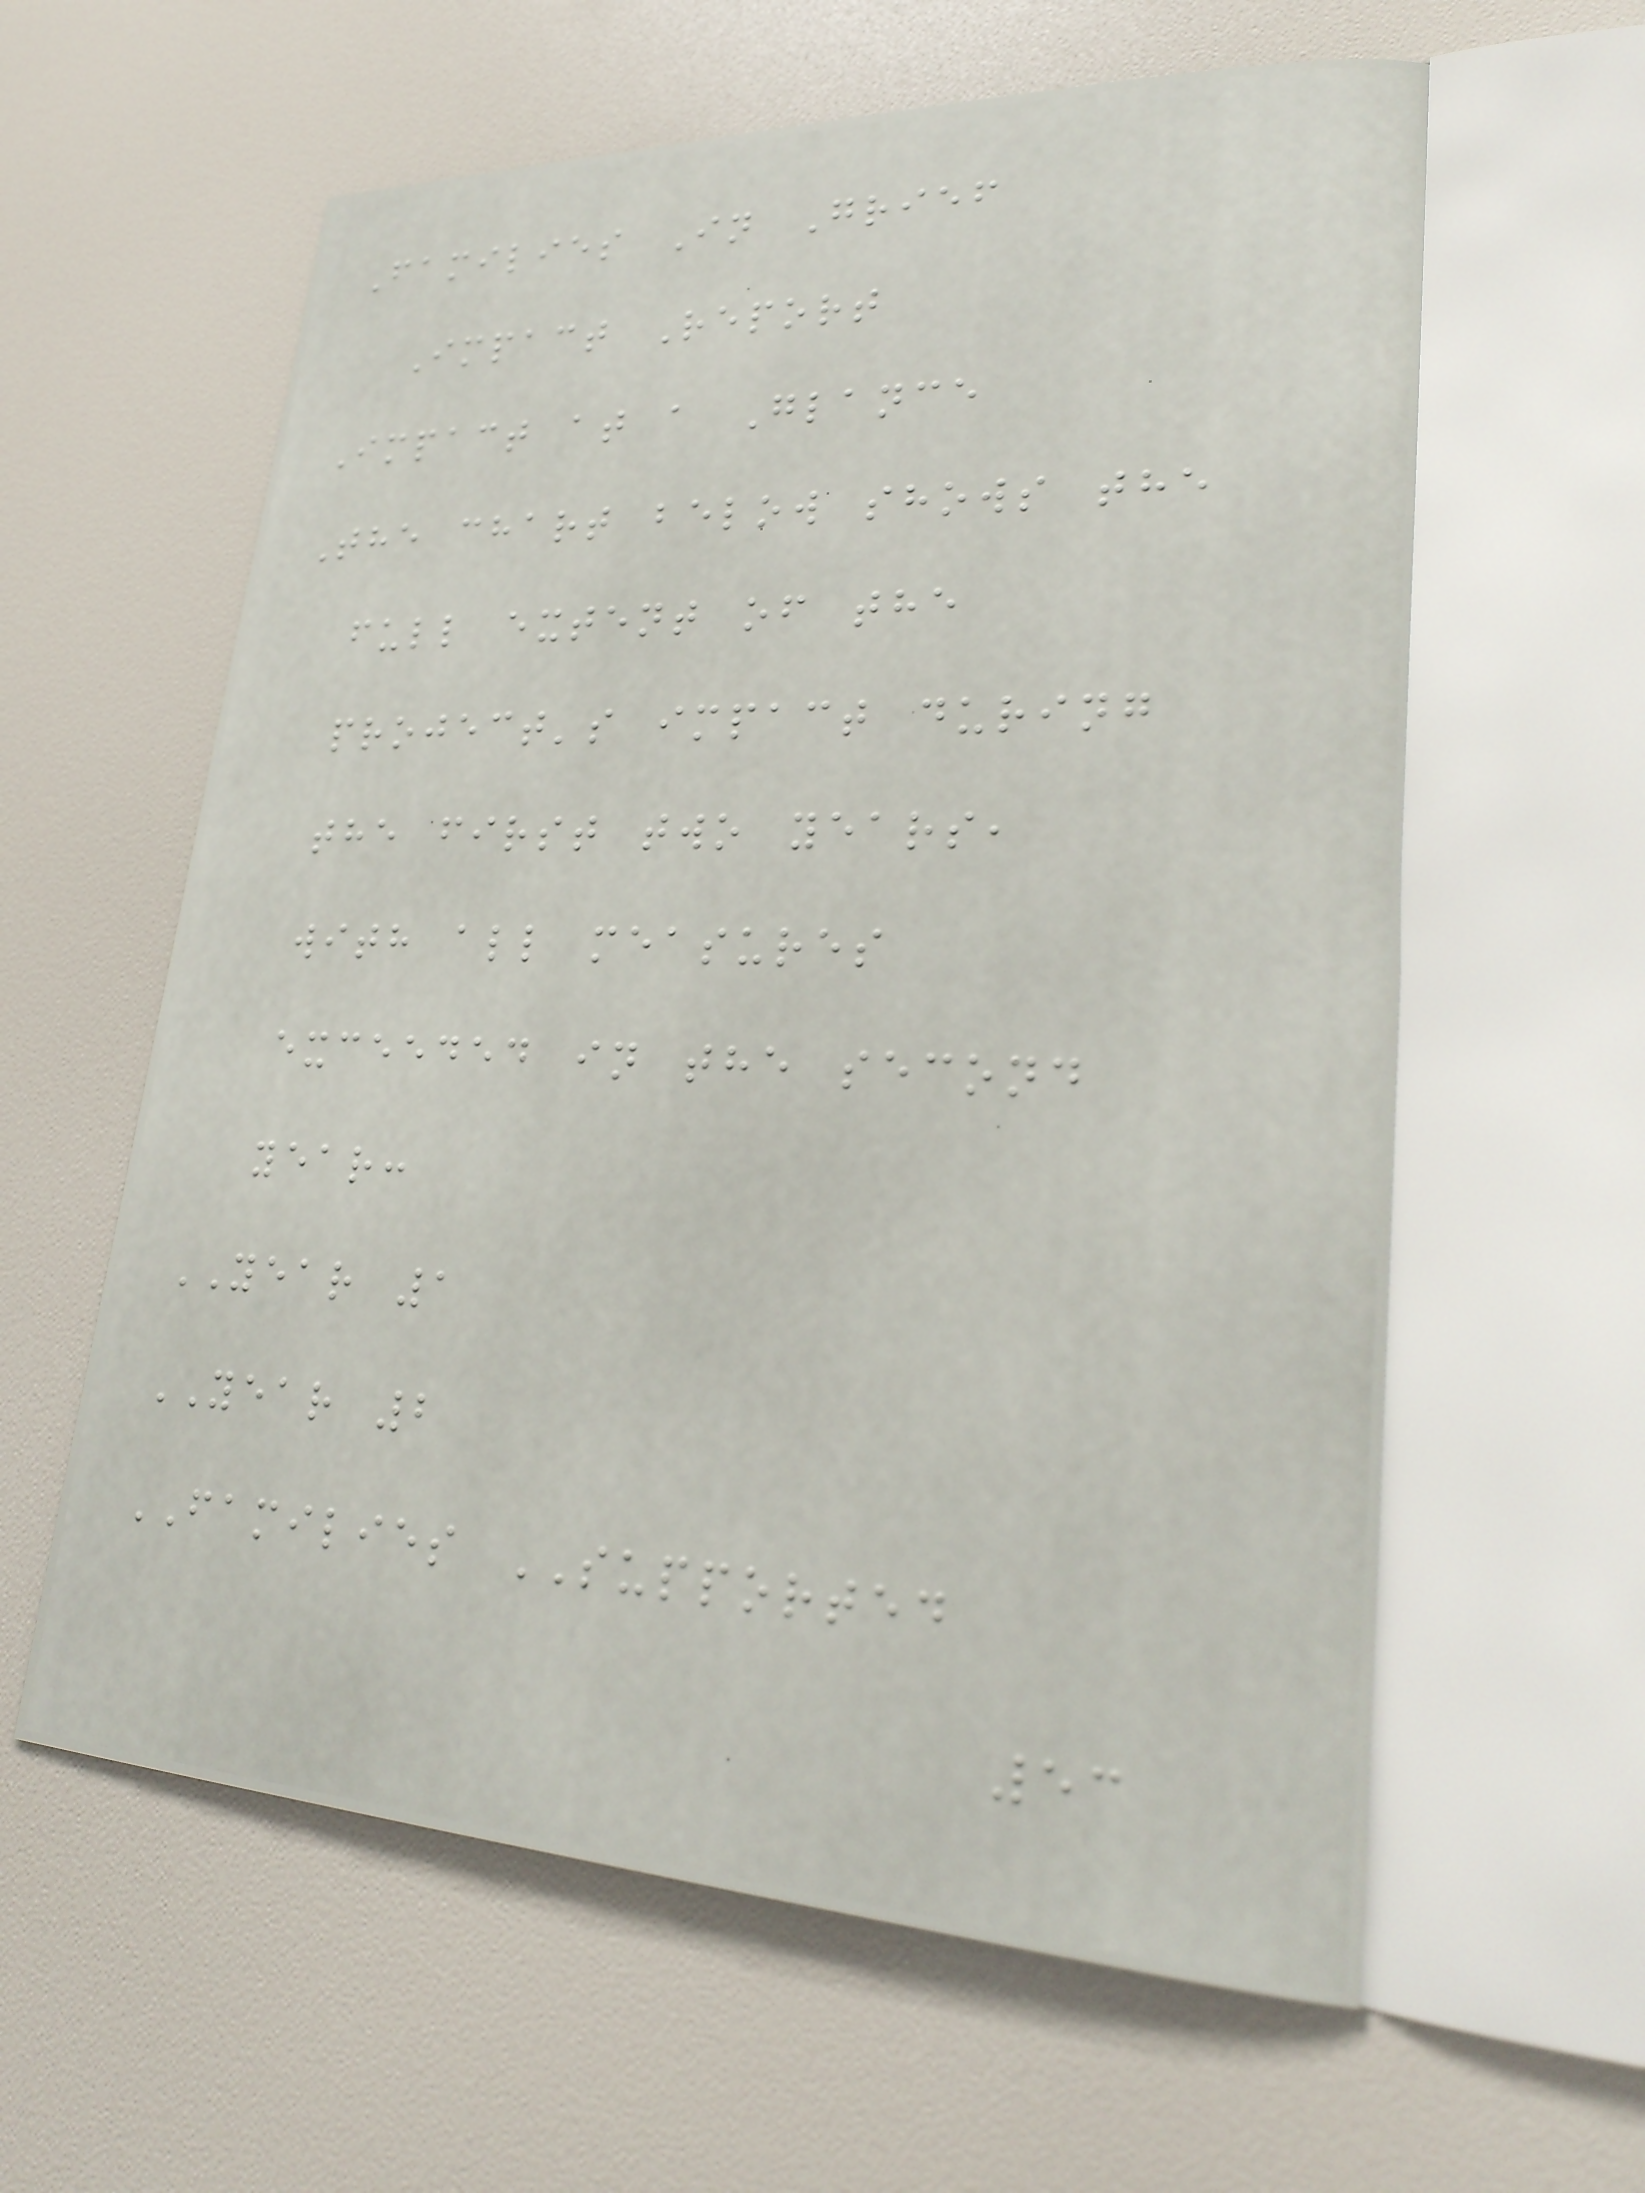Families In Grief
Impact Report
Impact at a Glance
The chart below shows the
full extent of the
project's impact during
the first two years,
with all measures
exceeded in the second
year:
YEAR 1
YEAR 2
FAMILIES SUPPORTED
53
